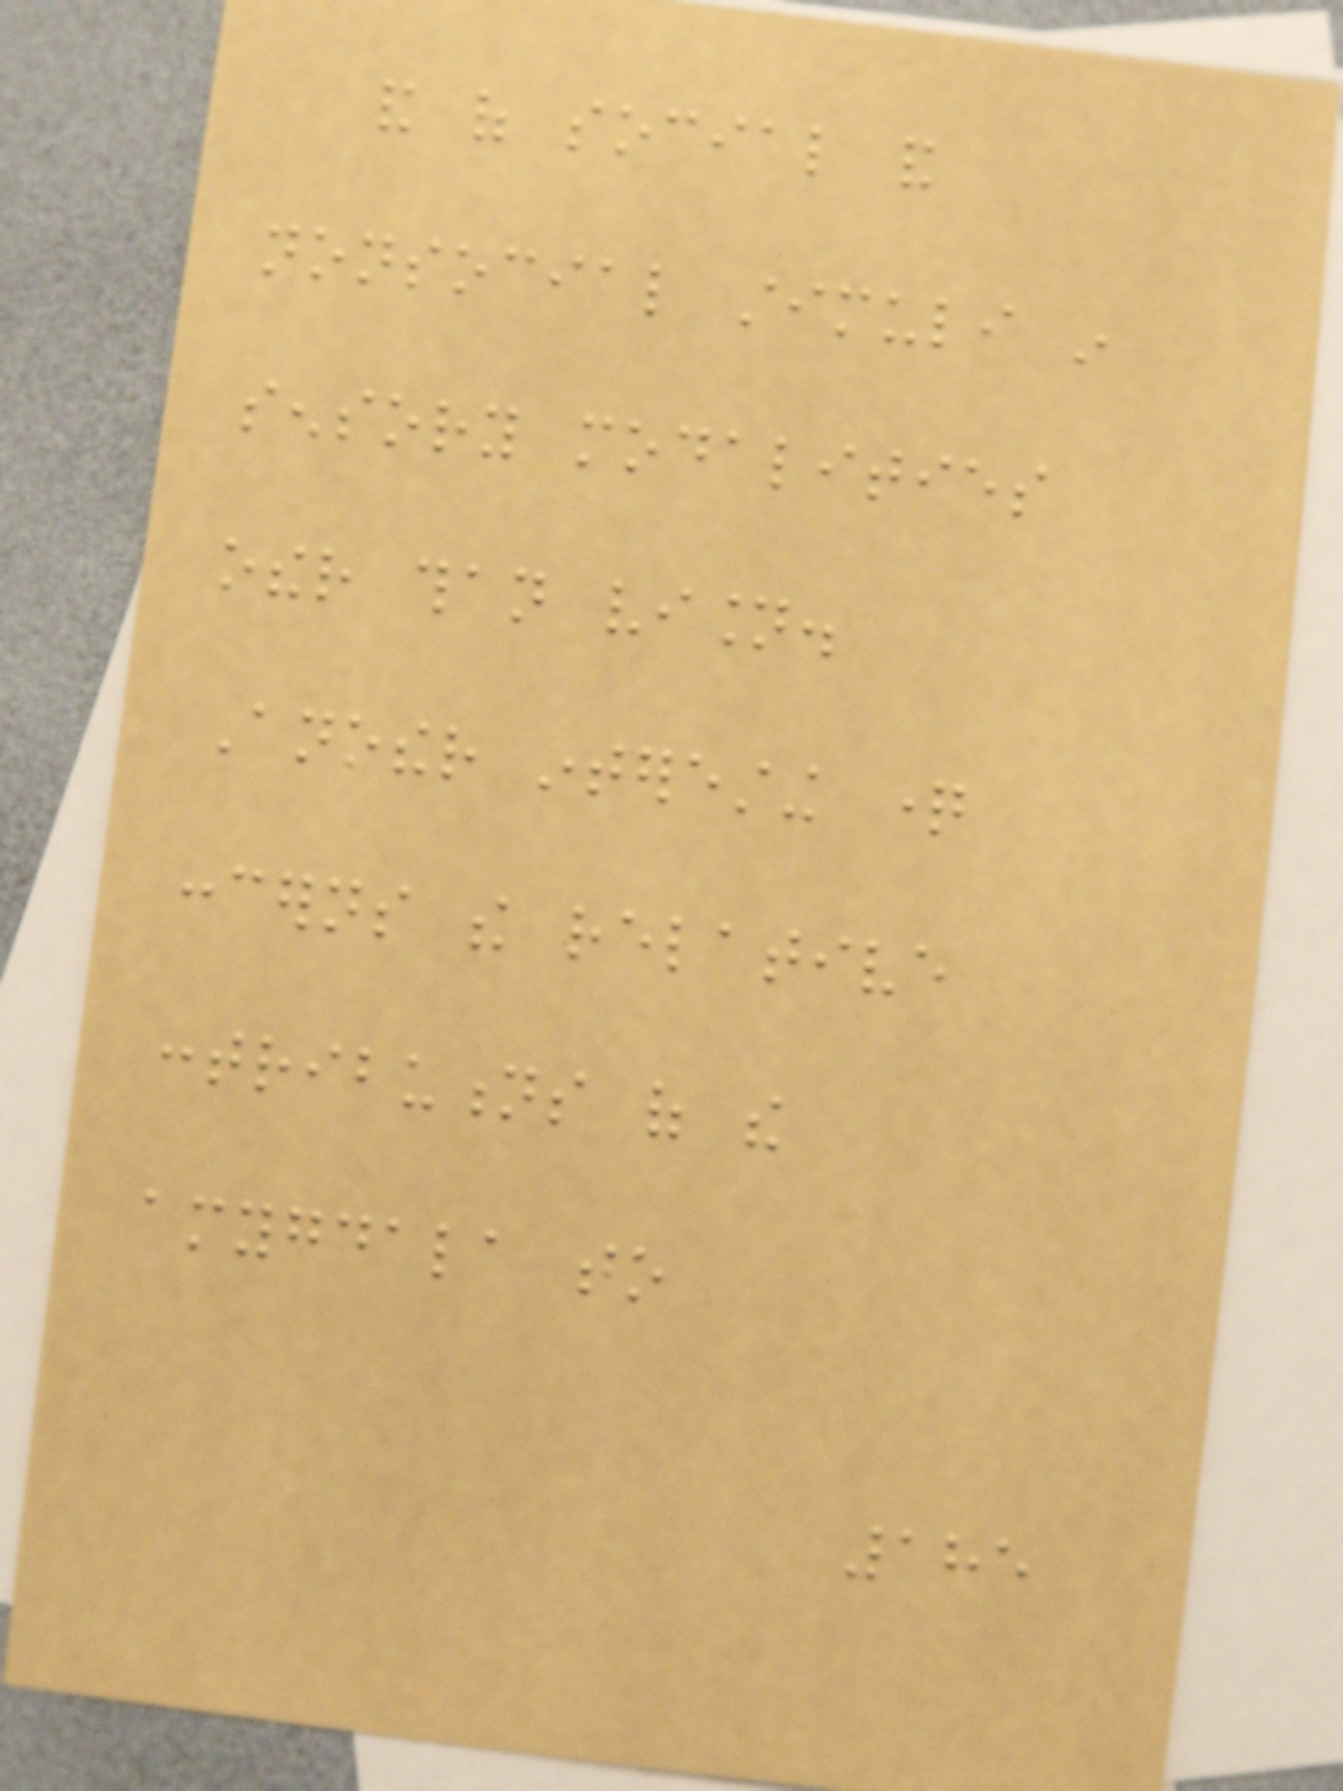and of social and
nonsocial stimuli in
sensory modalities
other than vision.
Another interesting question
concerns the relative
contributions of the
amygdala to
185
